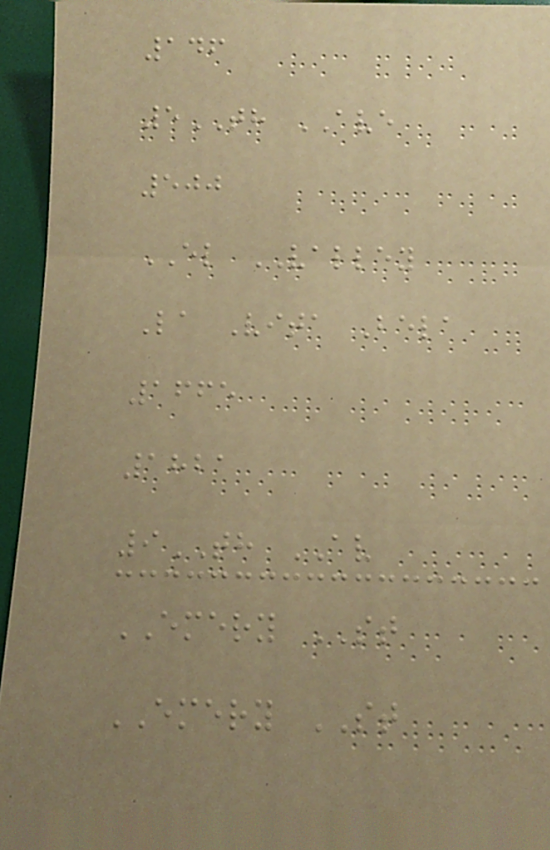146
5TH AVE
500
EL VALLEY
La Vita Bela
1665
1821
9TH AV
EMERY ST
EMERY ST
